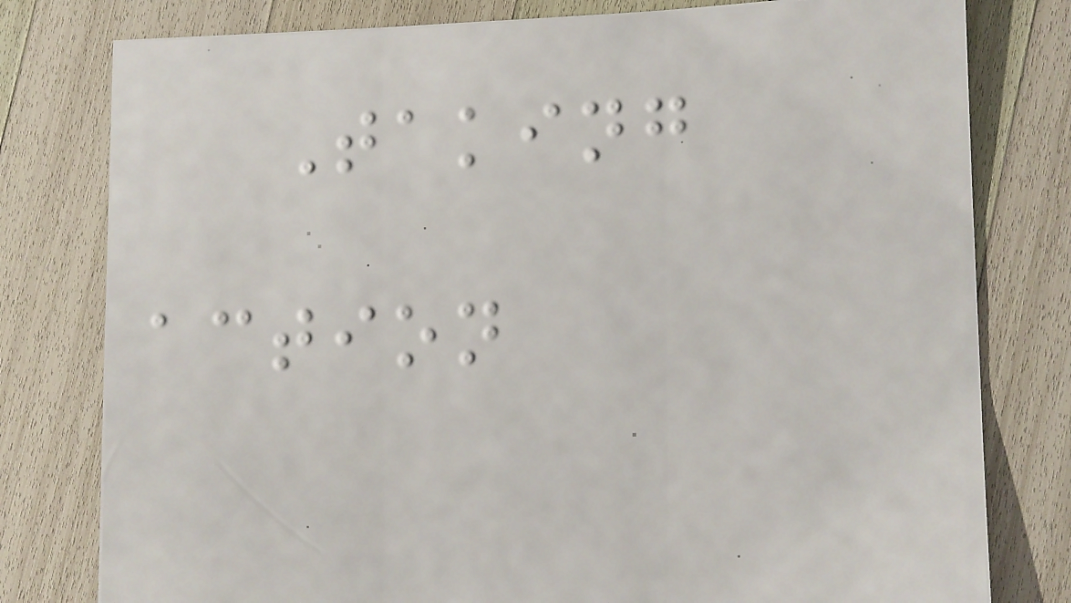Taking
action
